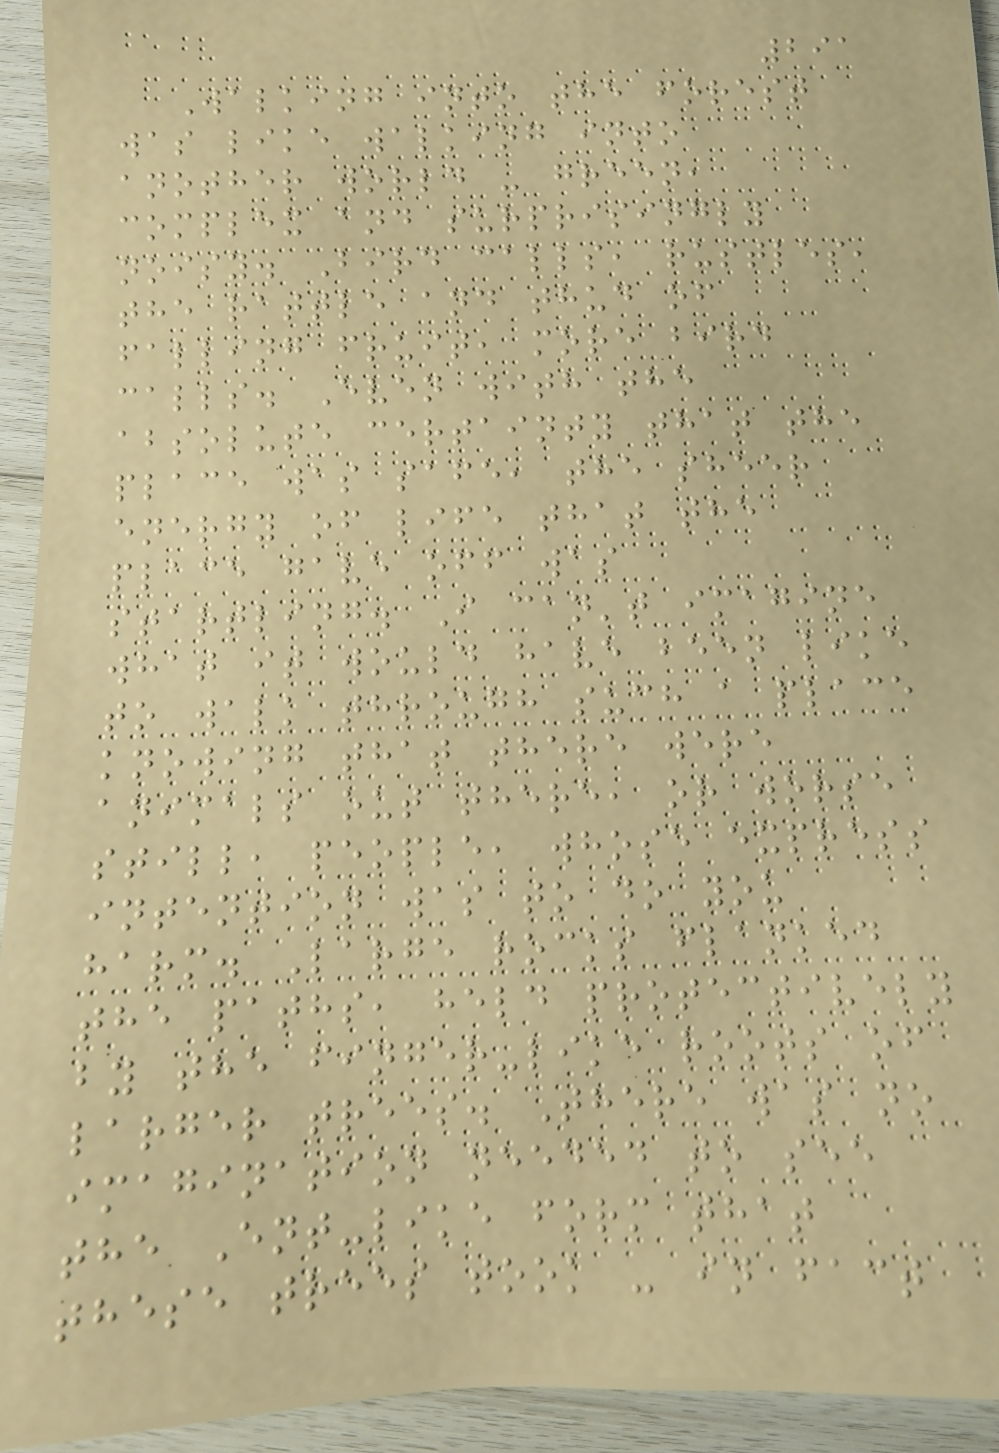291
Walking into the forest
was like walking into
another world - green,
complex and surprisingly
noisy. Bird calls, rustles,
the rattle and thud of
falling fruit, more bird
calls. Even with the
absolute certainty that the
place was safe, the sheer
energy of life that the
place gave off was
startling. I can't imagine
what it would have been like
to walk through such a place
knowing that there were
animals out there, or worse
still, people, whose express
intention was to do you
harm. Large rocks flanked
the paths, held protectively
by the finger-like roots of
larger trees. There was no
imagination needed to see
the Ent-like form that
these trees took - in fact
